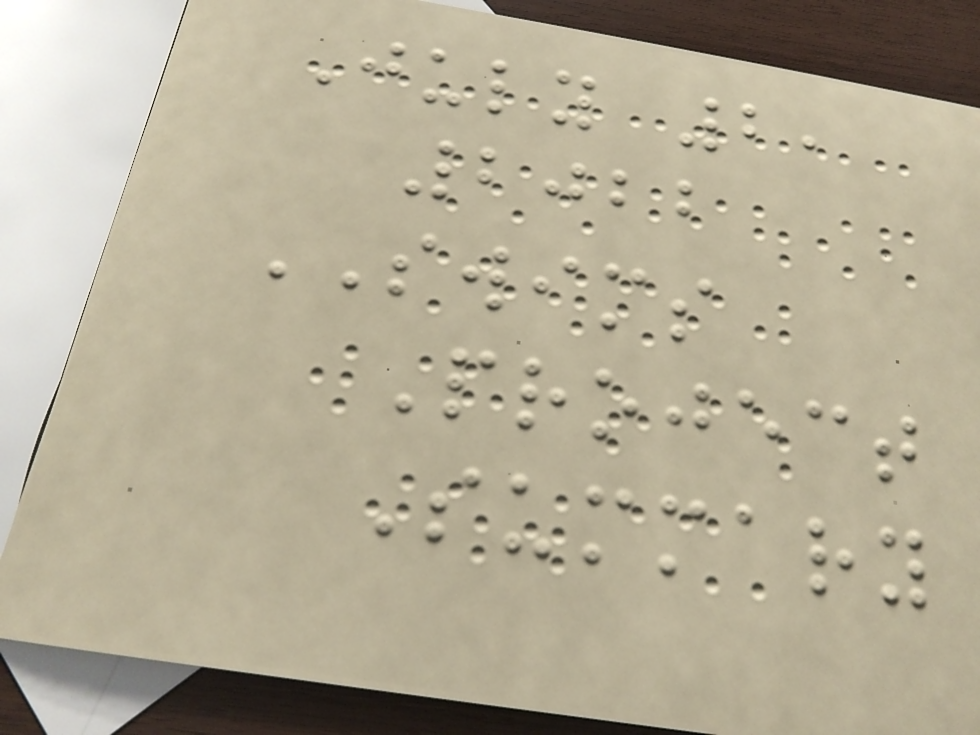July 2,
2022
SWIMS
Project
Summary
